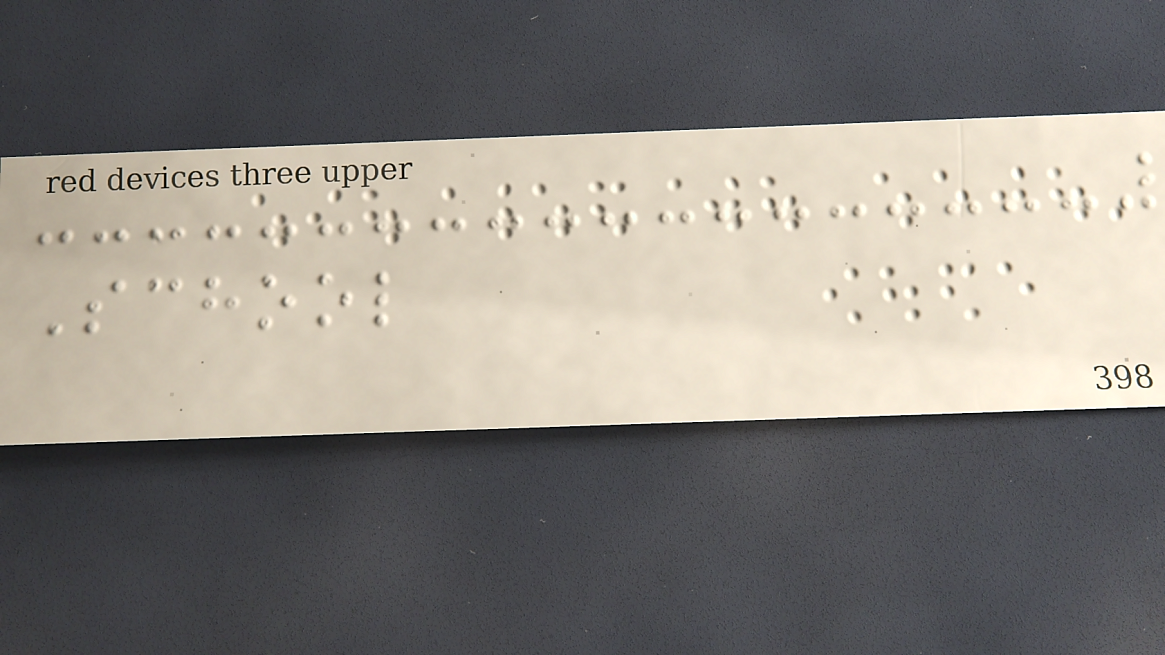School
